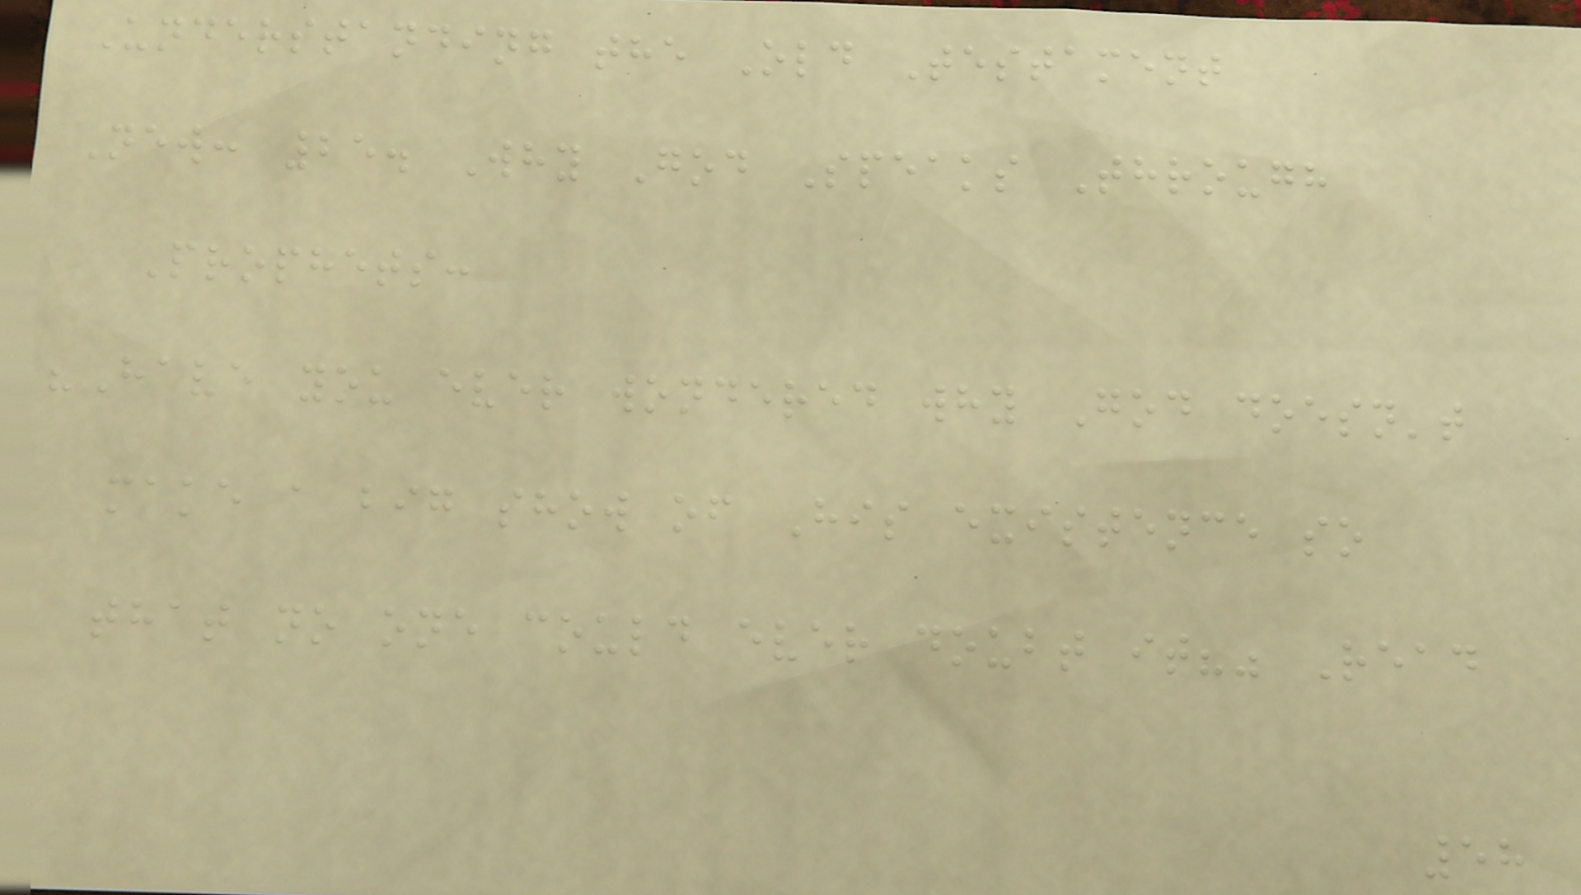Understanding the Old Testament
New: 25. Why God Speaks Through
Prophets:
"Have you ever wondered why God doesn't
make a big show of His existence so
that no one could ever doubt it?" Read
58
